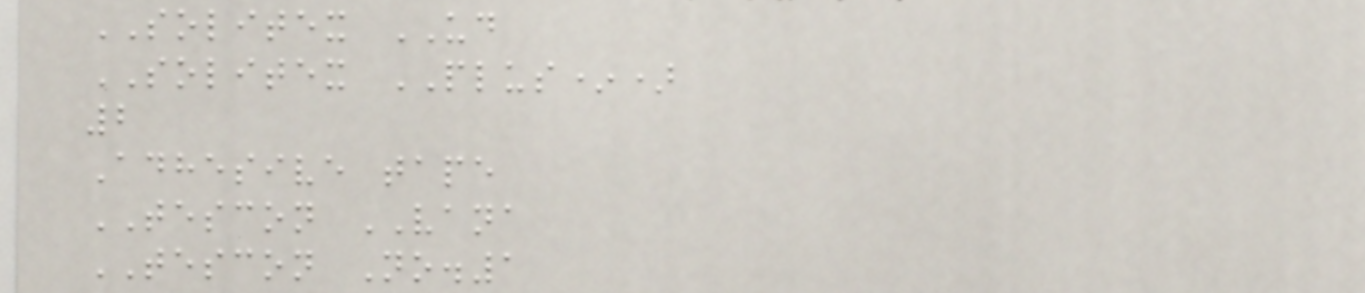SOLITEX UD
SOLITEX PLUS*)
2
Adhesive tape
TESCON VANA
TESCON No.1
